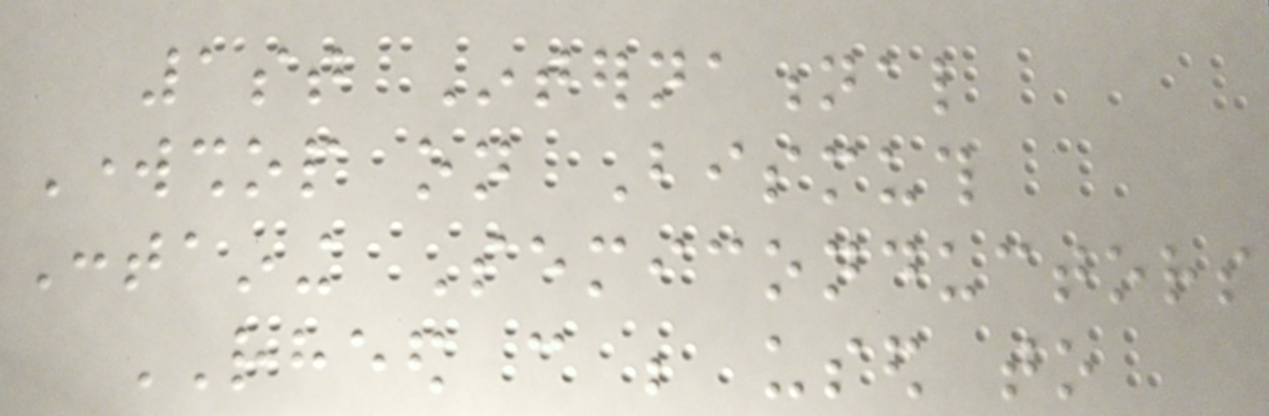1st International
Workshop on Bismuth
Containing Semiconductors
RHEED can be used to
